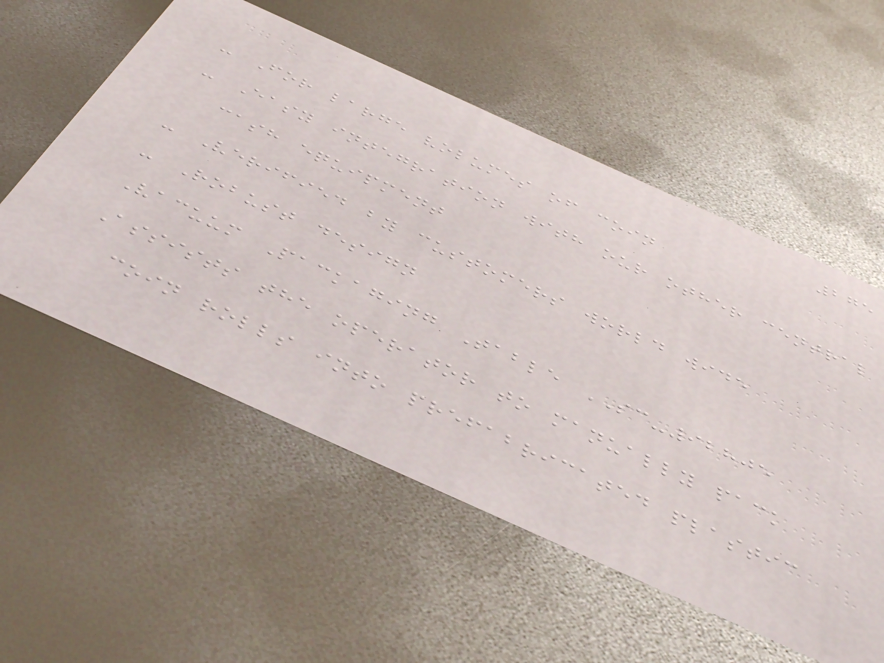275
- For large volumes of coin
- Easy integration with our other central
cash equipment
- Verified by customers world wide
- Robust design
Vacuum Packaging Table SC-92805
Assists the operator to manually pack
coin rolls into prefabricated plastic
